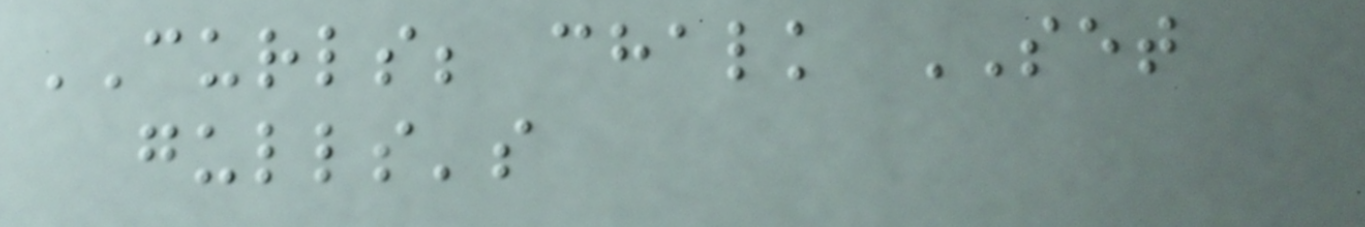CURLS; chalk SET
gulls's
